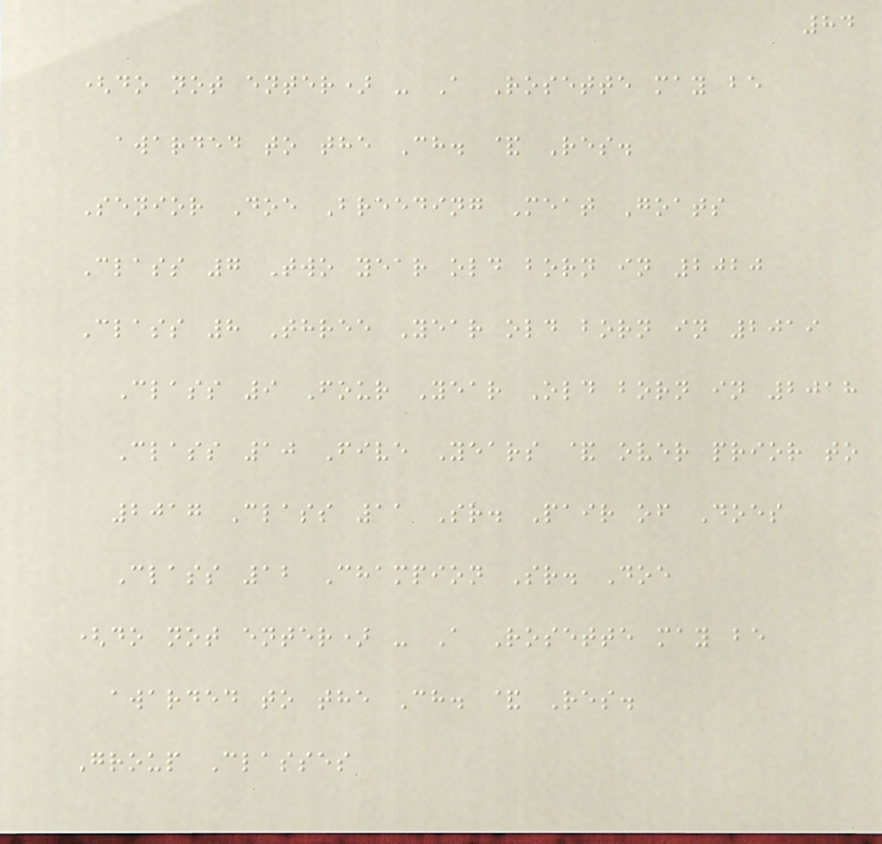84
(do not enter) - A Rosette may be
awarded to the Ch. & Res.
Senior Doe Breeding Meat Goats
Class 7 Two year old born in 2020
Class 8 Three Year old born in 2019
Class 9 Four Year Old born in 2018
Class 10 Five Years & over prior to
2017 Class 11 Sr. Pair of Does
Class 12 Champion Sr. Doe
(do not enter) - A Rosette may be
awarded to the Ch. & Res.
Group Classes
